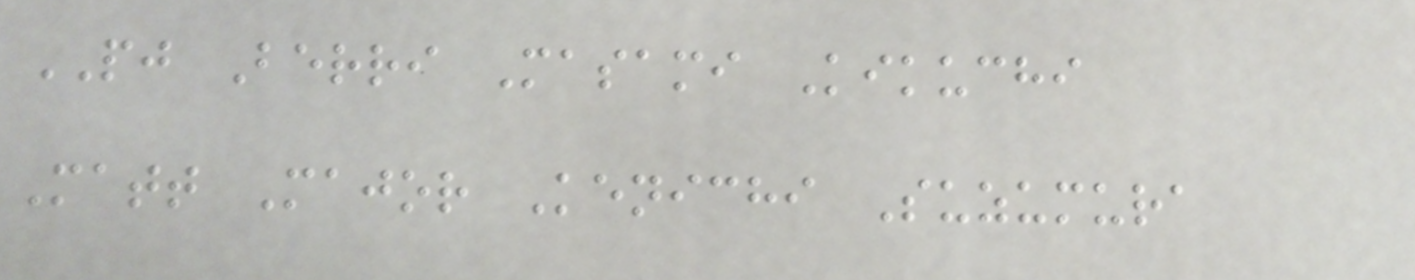PJ Berri Masami Kikuchi
Matt Major Kenichi Suzumura
